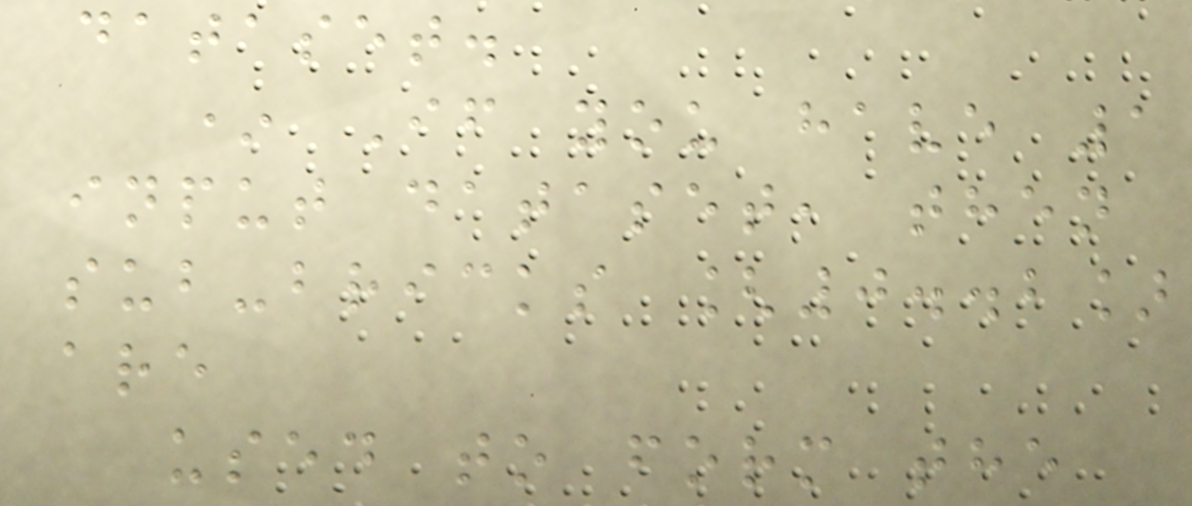dataset.
* If you have 1
input dataset, then
sub-bricks [0..2]
are
used to form the
